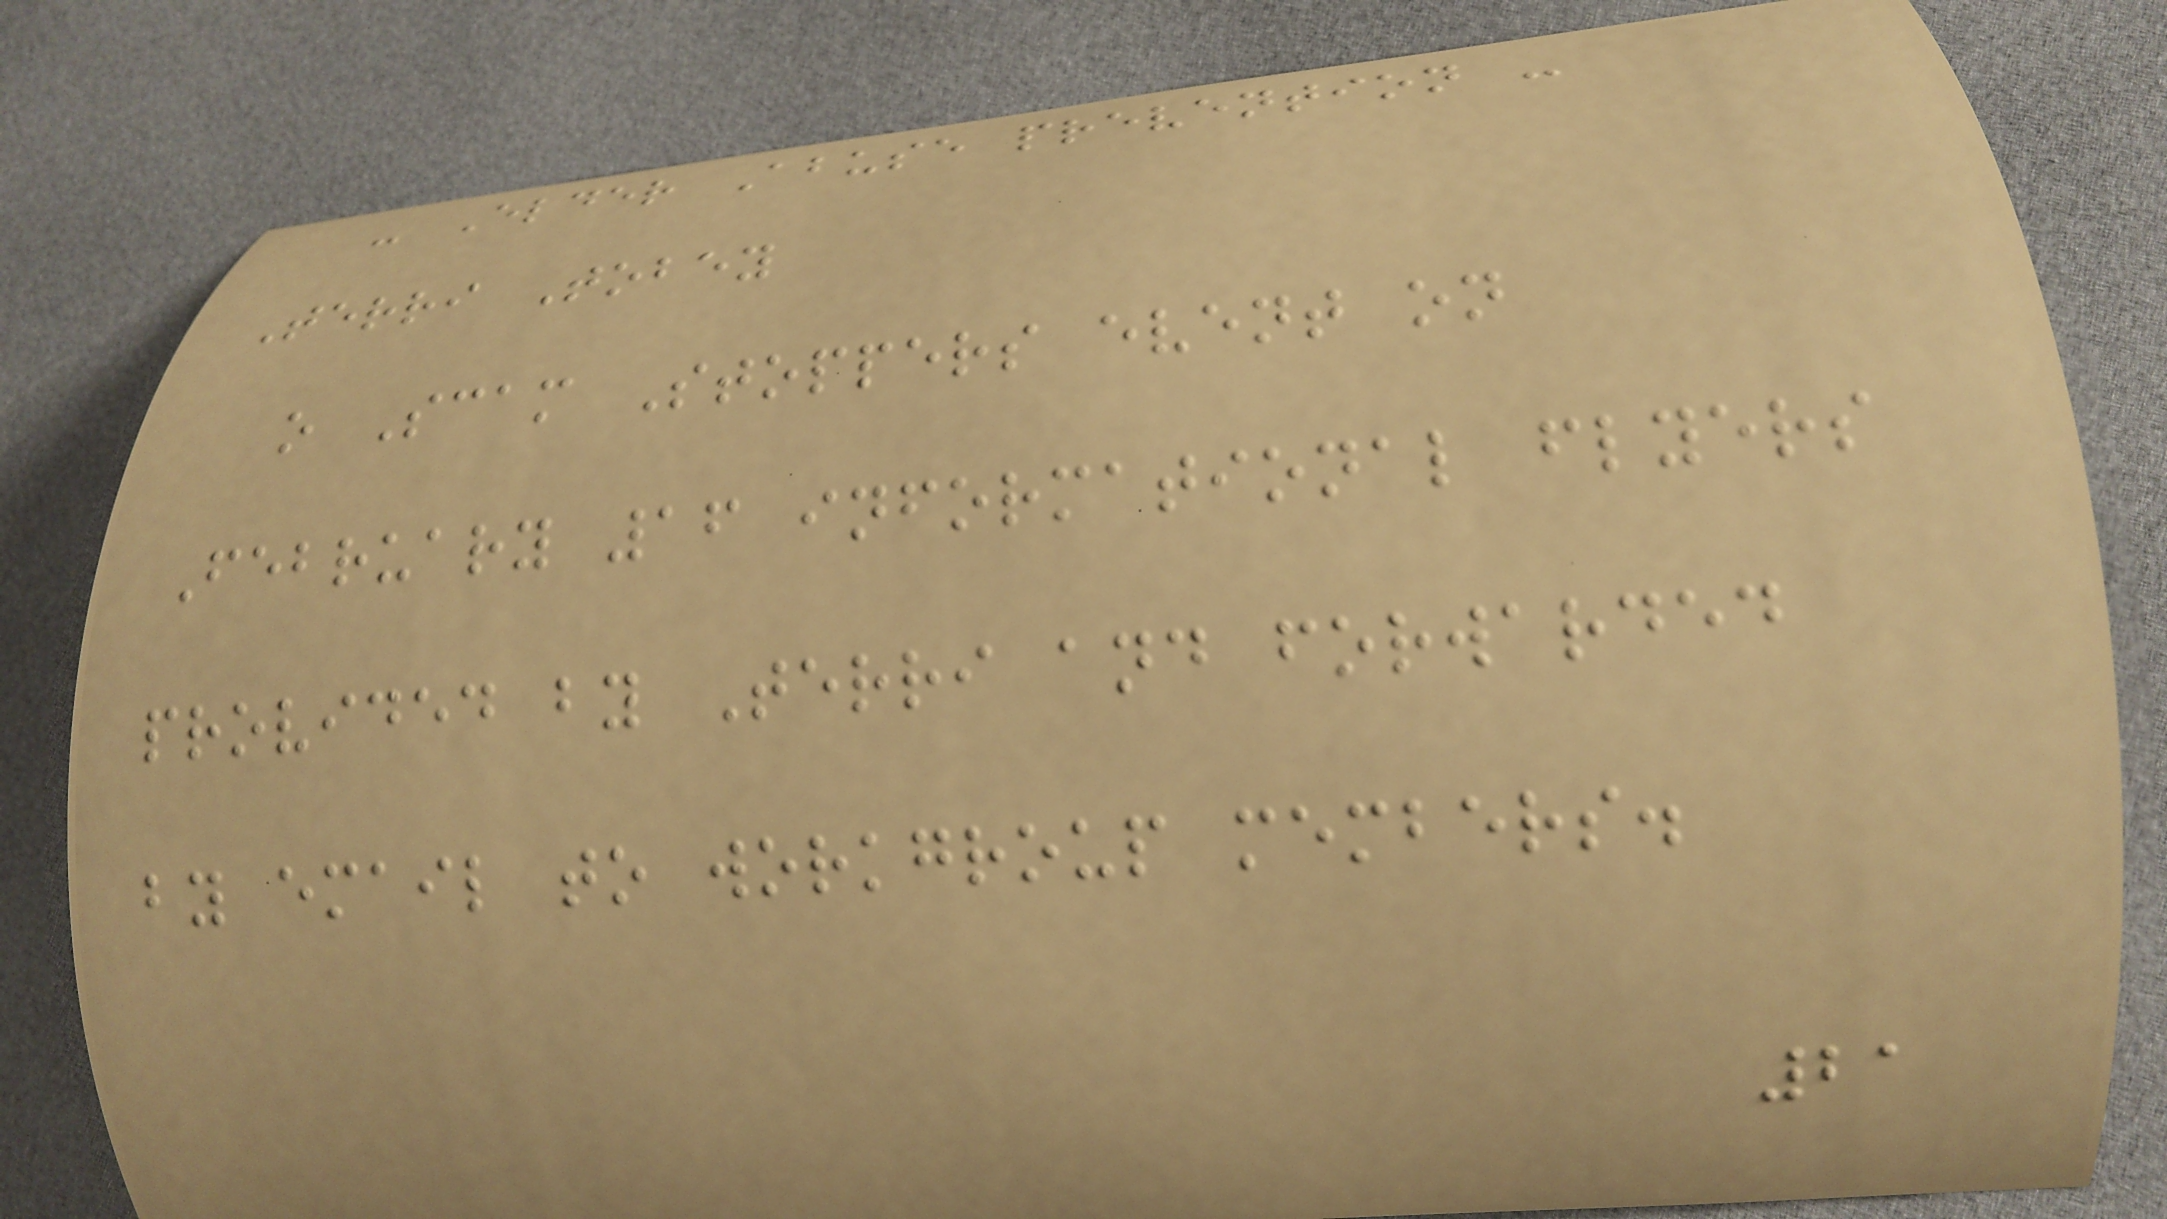- Elder Abuse prevention -
Terri Tobey
o Scam Stoppers event on
February 16 informational flyers
provided by Terri and forwarded
by email to workgroup members.
21
